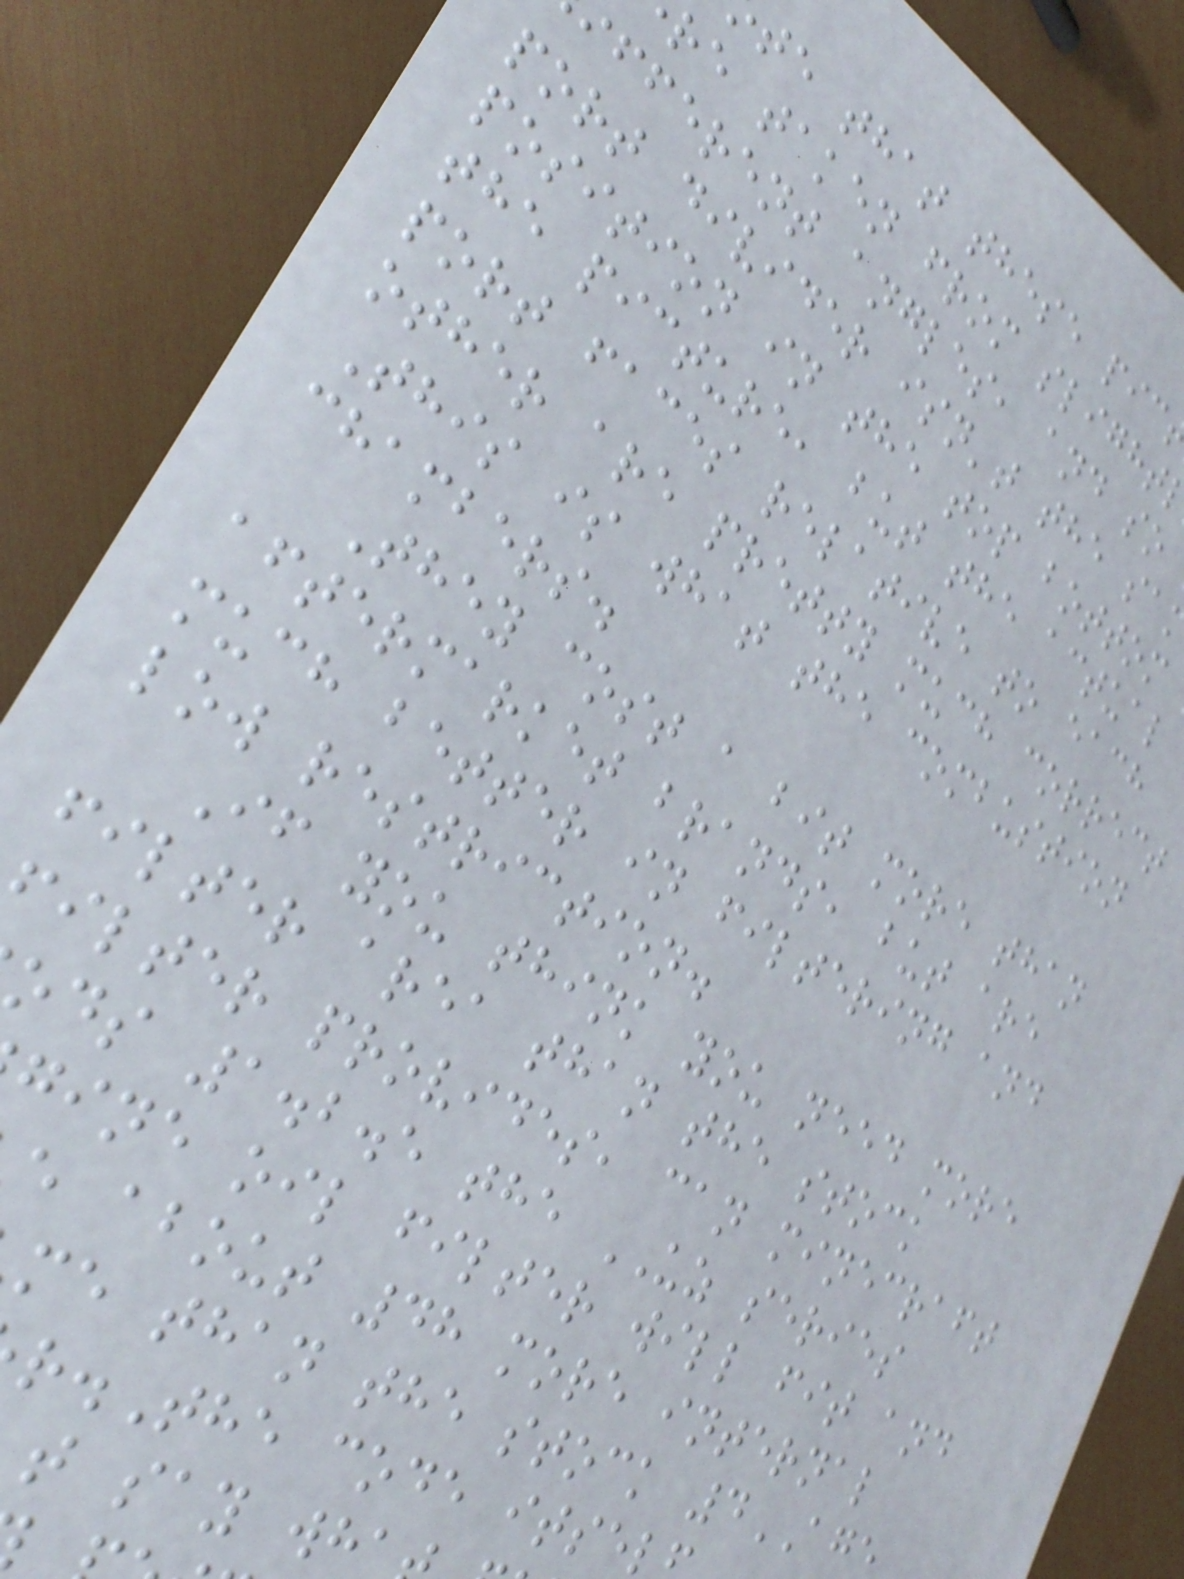te that these pic
re taken from slight
ifferent angles, and so
port divider isn't the sa
position in the top bottom
the picture, but the actual
port faces relative to each
other are pretty much correct
This is what the combustion
chambers.
They cost a bit more than
aftermarket brands, but are
much better in filtering and
low restriction.
If you think you need more
filter area than the stock
ilter provides, can minecraft
ods 1.2.5 the UZ series
gine oil filter will fit and
e about 48 more internal
me than the stock 4AGE
r.The code itse
t say wh
